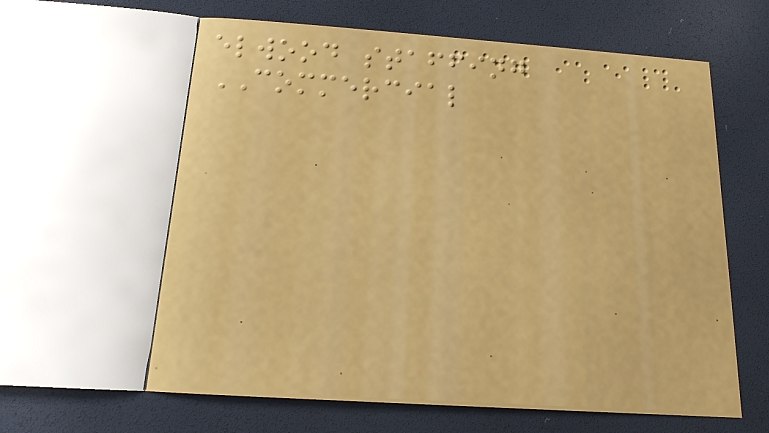elwood staffing
COMMERCIAL
